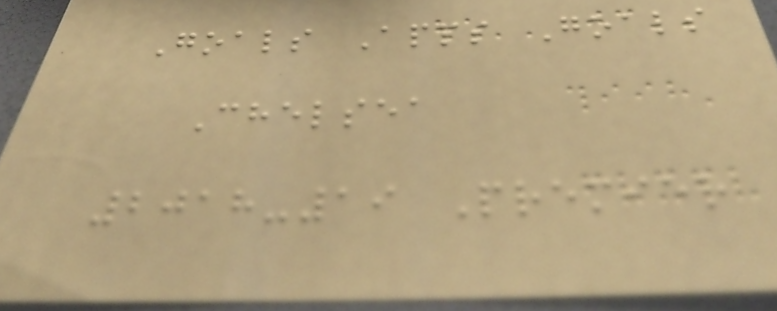Goals Apps Goals
Chelsea
2018-19 Premier
